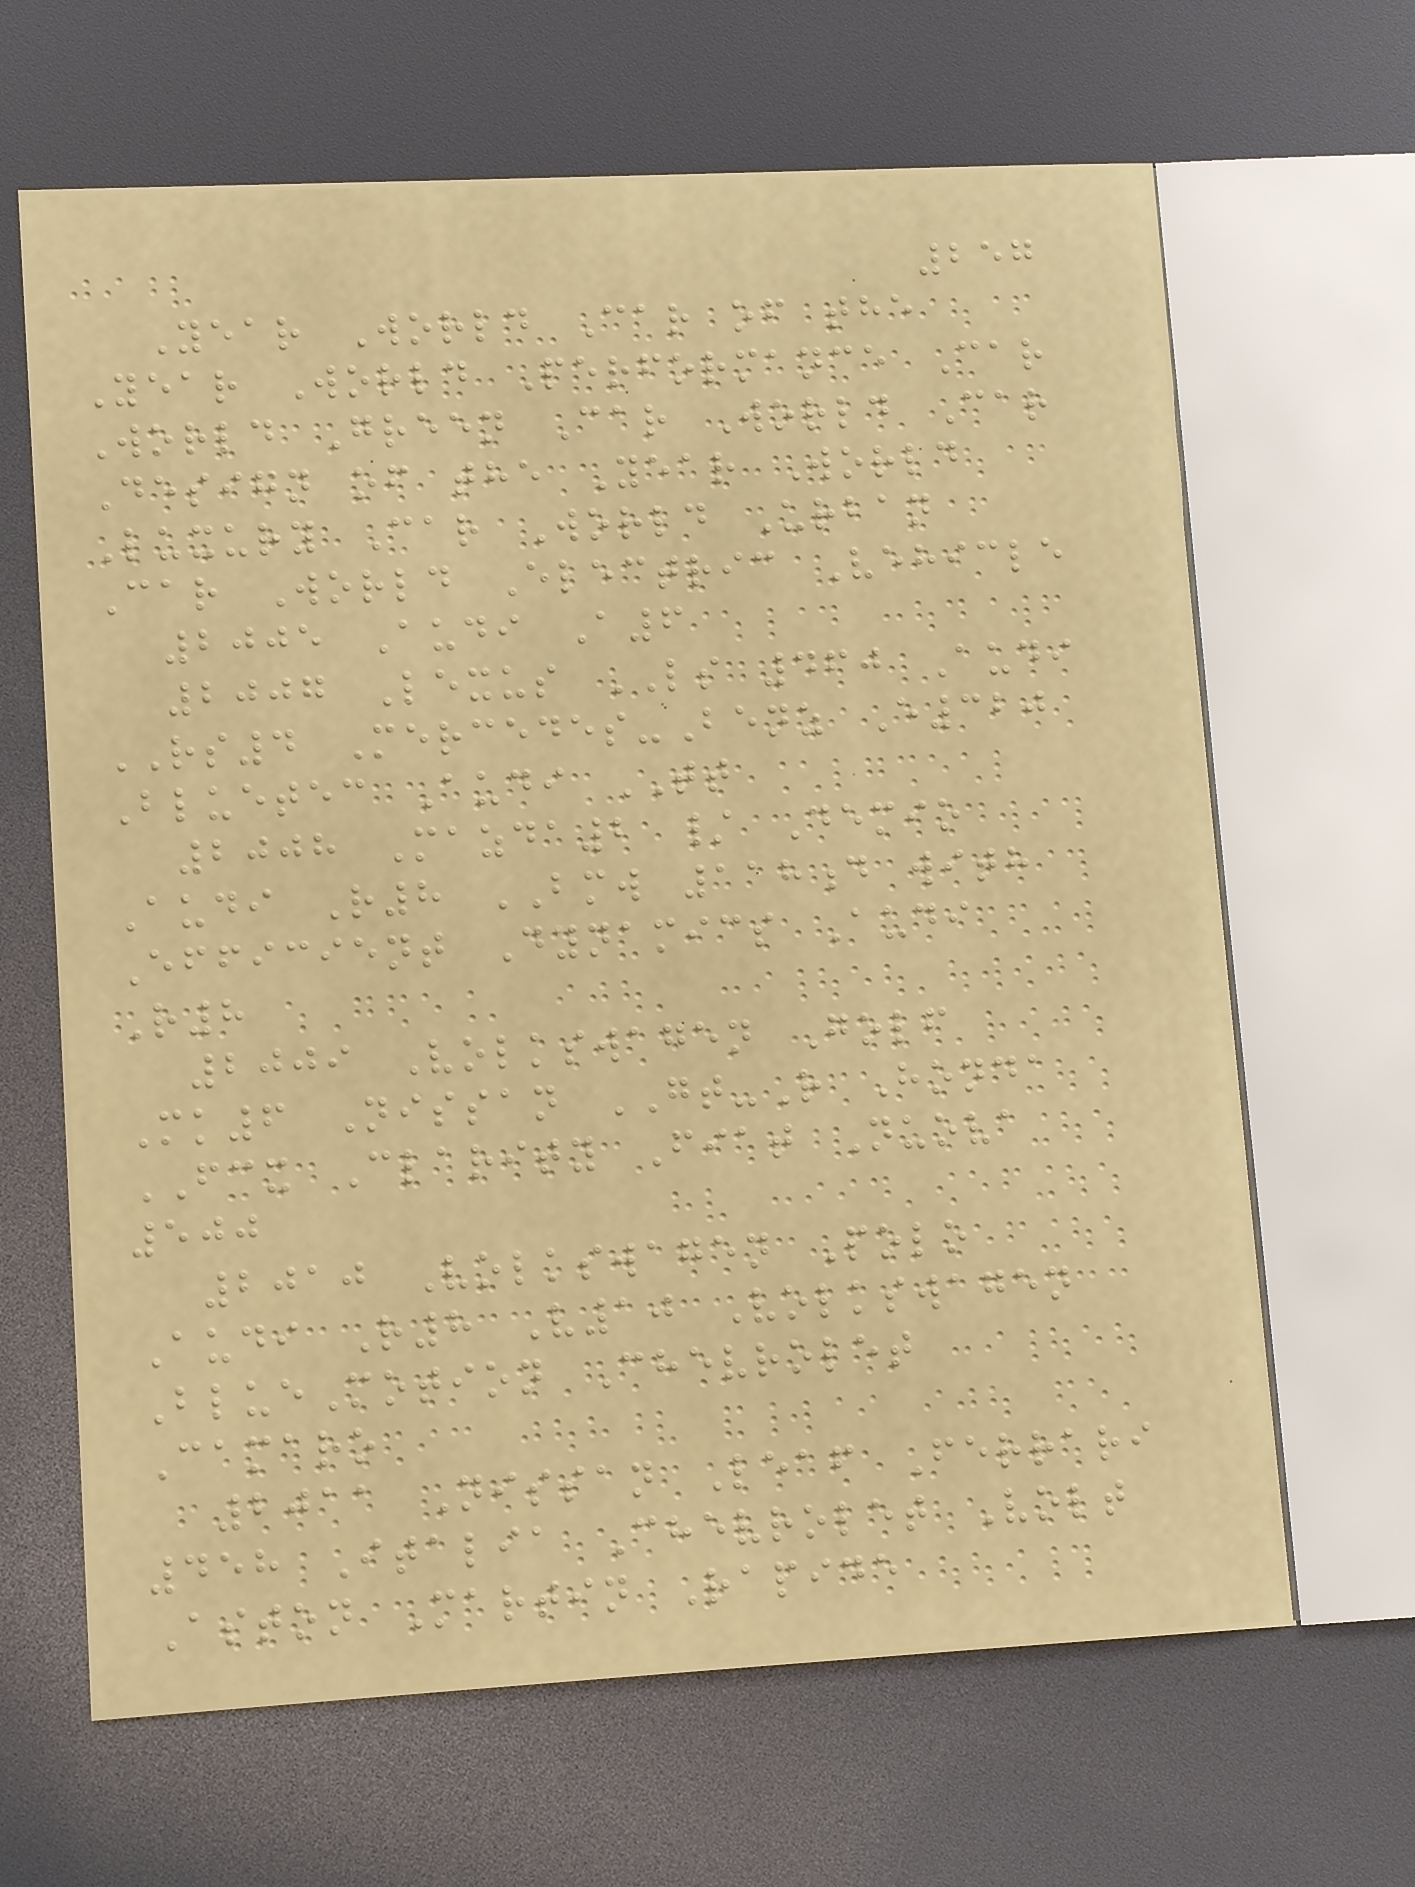257
Year World Car of the
Year World Performance Car
World Green Car World Car
Design of the Year World
Luxury Car World Urban
Car World Electric Vehicle
2005 Audi A6
2007 Lexus LS 460 Audi
RS4 Mercedes-Benz E320
Bluetec Audi TT
2008 Mazda2 / Demio
Audi R8 BMW 118d with
Efficient Dynamics Audi
R8
2009 Volkswagen Golf
Mk6 Nissan GT-R Honda
FCX Clarity Fiat Nuova
500
2010 Volkswagen Polo
Audi R8 V10 Volkswagen
BlueMotion Chevrolet
Camaro
2011 Nissan Leaf Ferrari
458 Italia Chevrolet Volt
Aston Martin Rapide
